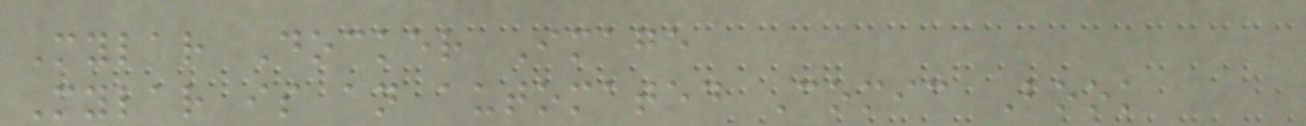Mylar Docker Image
Mylar is an automated Comic Book
